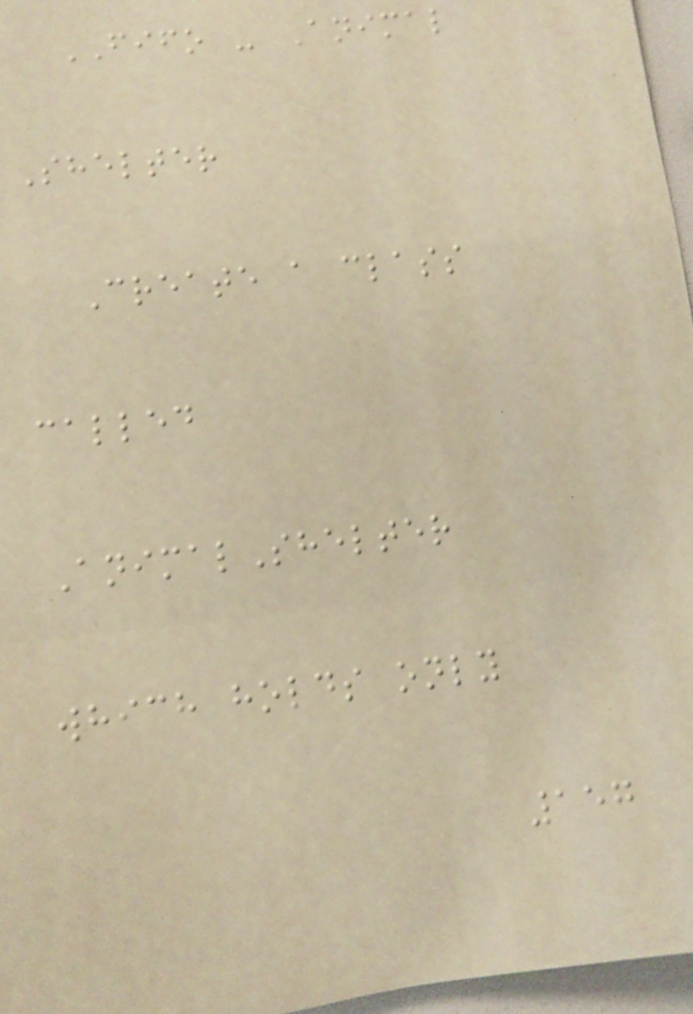FIFO - Animal
Shelter
Create a class
called
AnimalShelter
which holds only
157
